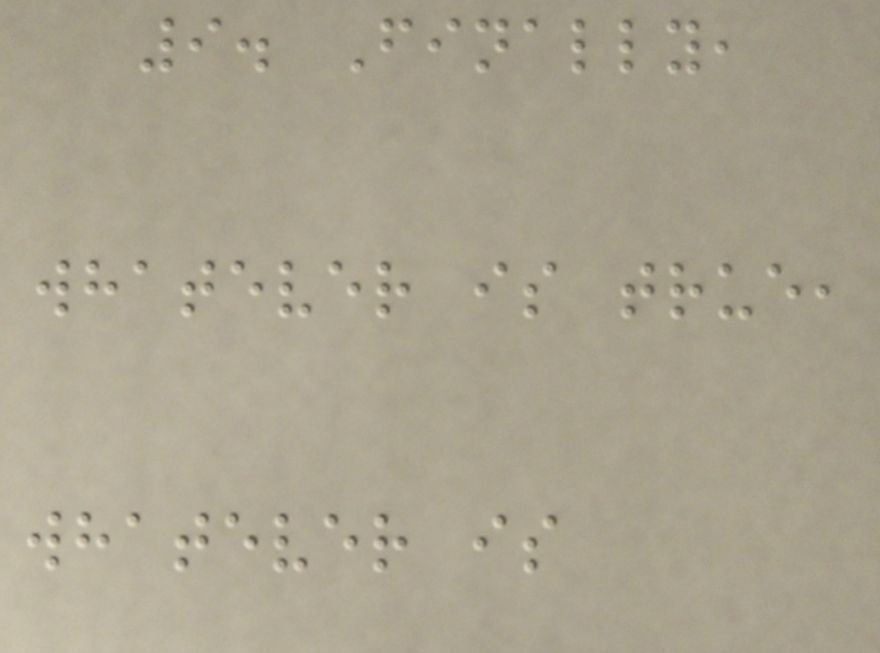9. Finally,
whatever is true,
whatever is
